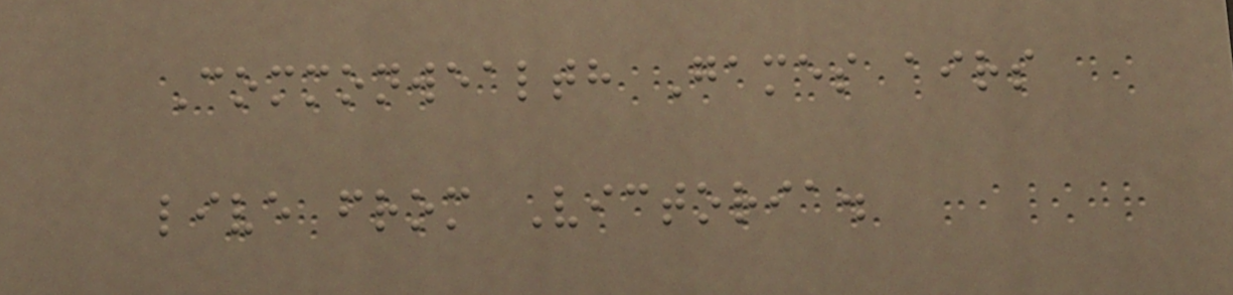Commonwealth Games airs
live from Victoria.
